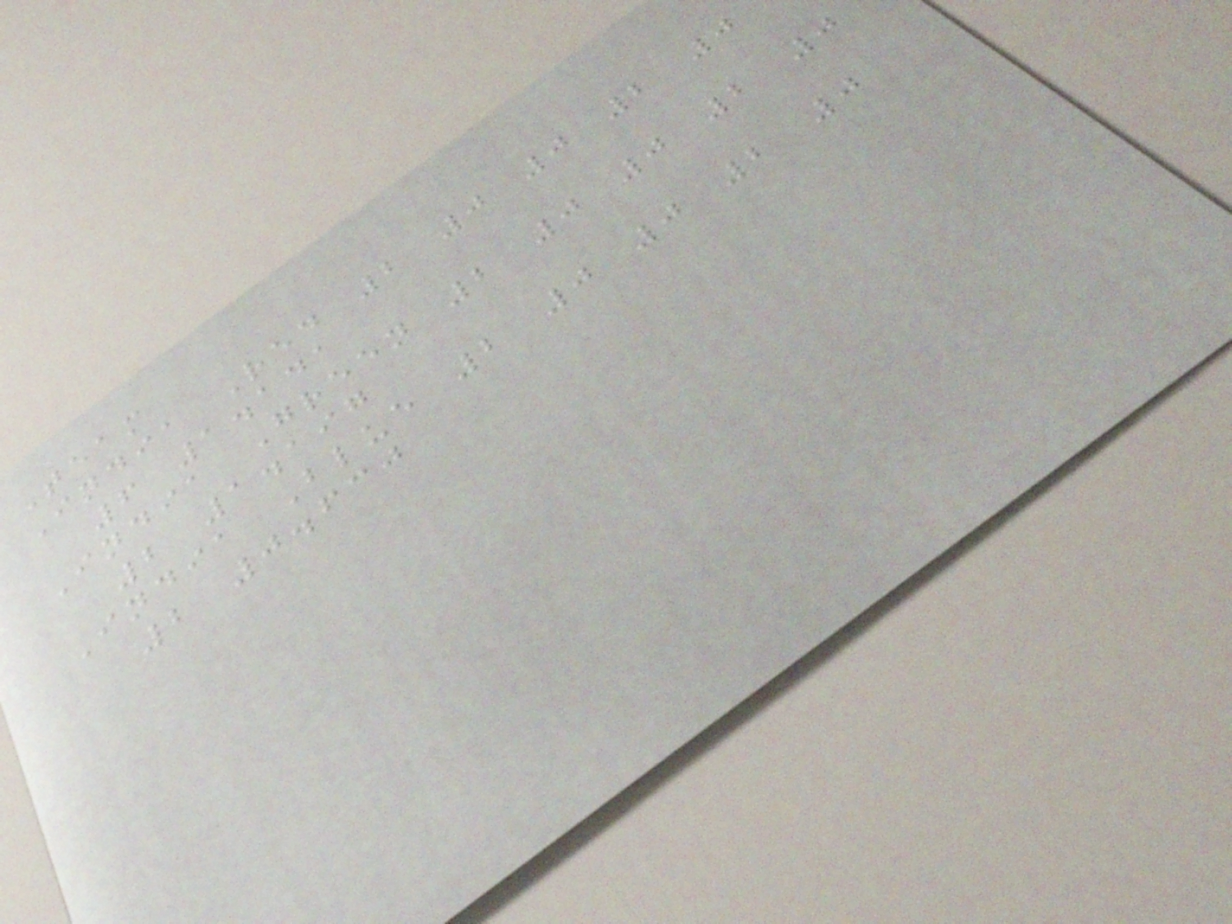Team
India Red 2 0 0 2 0
6 1.141
India Green 2 0 0 2 0
2 1.197
India Blue 2 0 0 2 0
2 0.630
